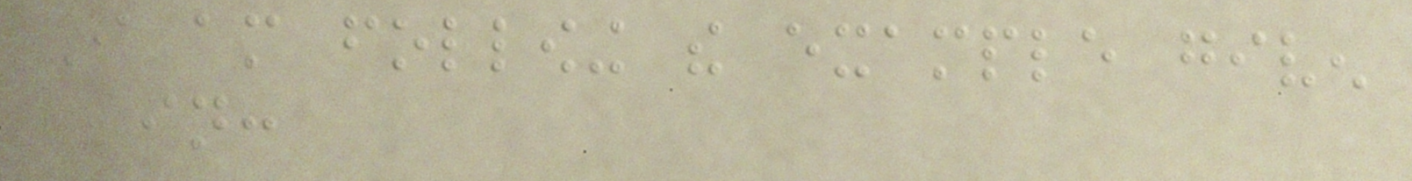I am following the example given
in:
